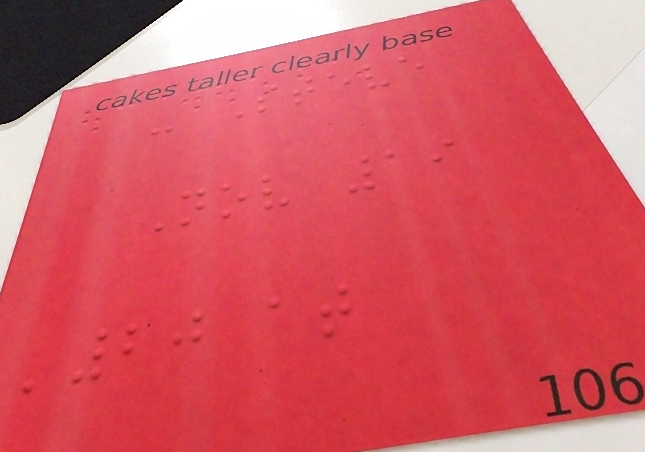- Steve
Nov 19
'20 at
